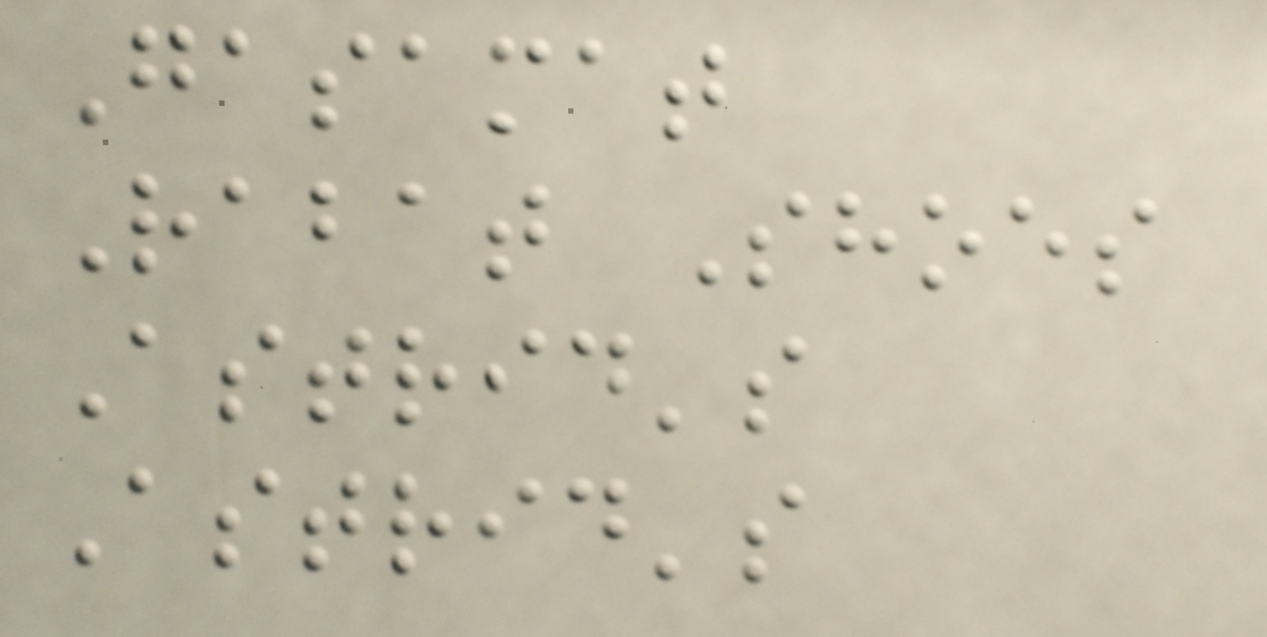Gasamat
Rabat Shoes
Astrid's
Astrid's
